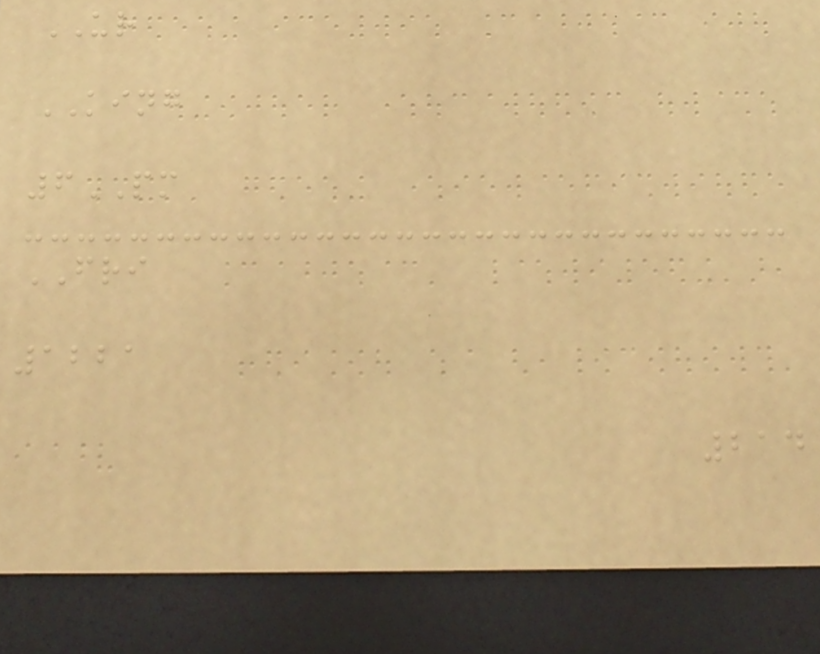UR
KING
6PM
FRI
1221
214
